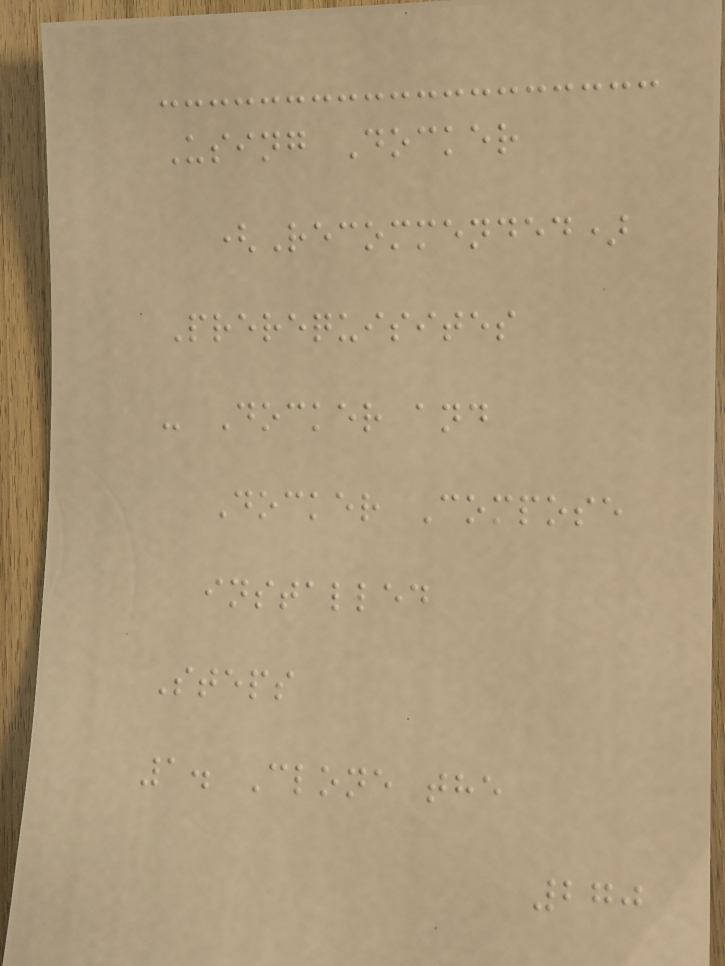Using Docker
(Recommended)
Prerequisites
- Docker and
Docker Compose
installed
Steps
1. Clone the
270
